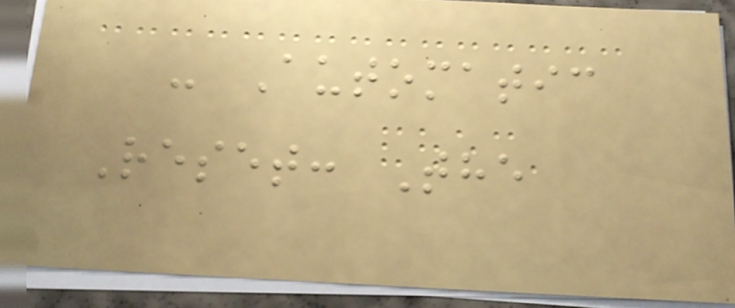- Automatic
Reset: The
